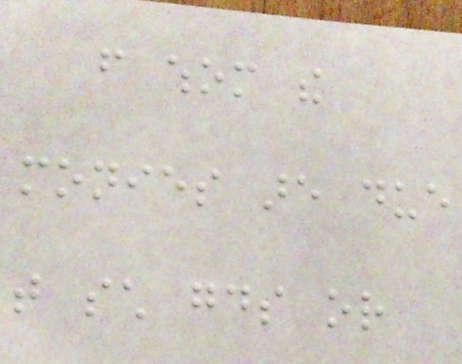from whom the
monies are due
that such goods or
